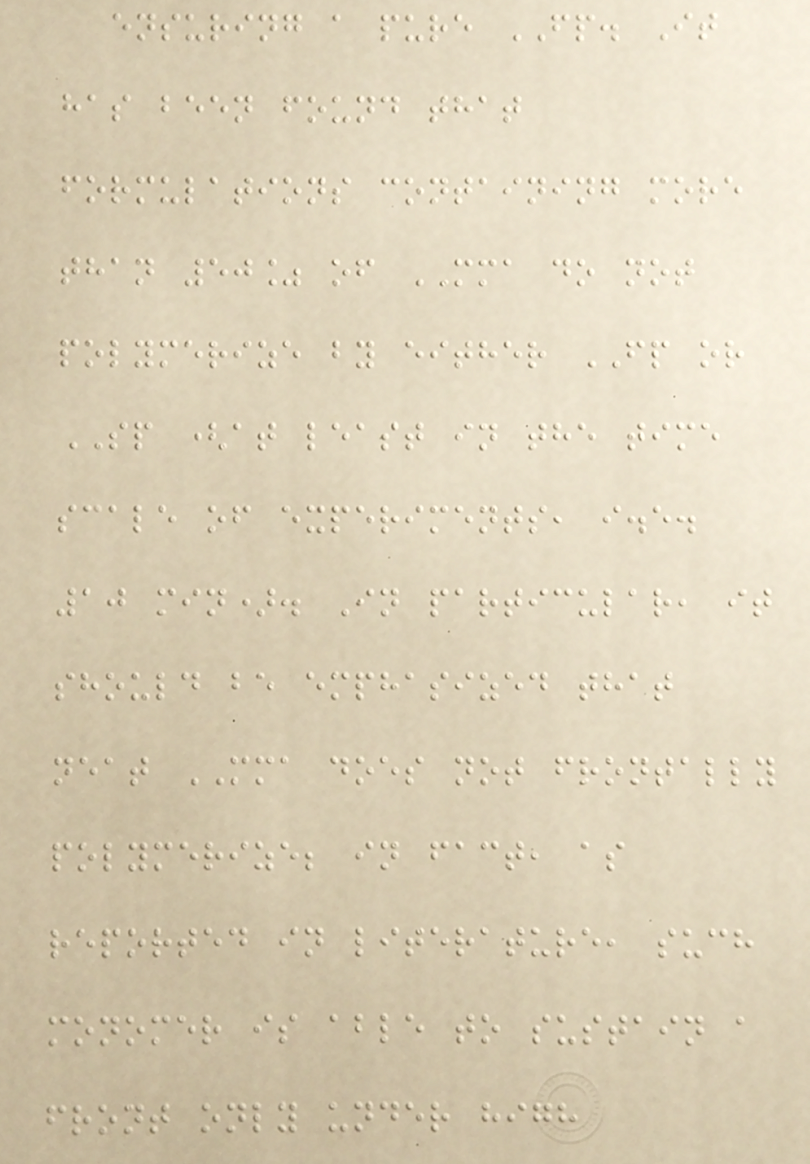ensuring a pure FP. It
has been found that
formulations containing more
than 50% of MMA do not
polymerize by either FP or
SP (at least in the time
scale of experiments, i.e.
10 min). In particular, it
should be emphasized that
neat MMA does not frontally
polymerize; in fact, as
reported in literature, such
monomer is able to sustain a
front only under high
